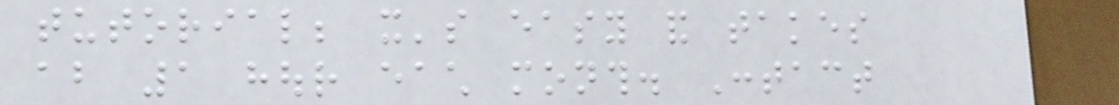tutorial; it's easy and takes
about 1 hour each month. Contact
